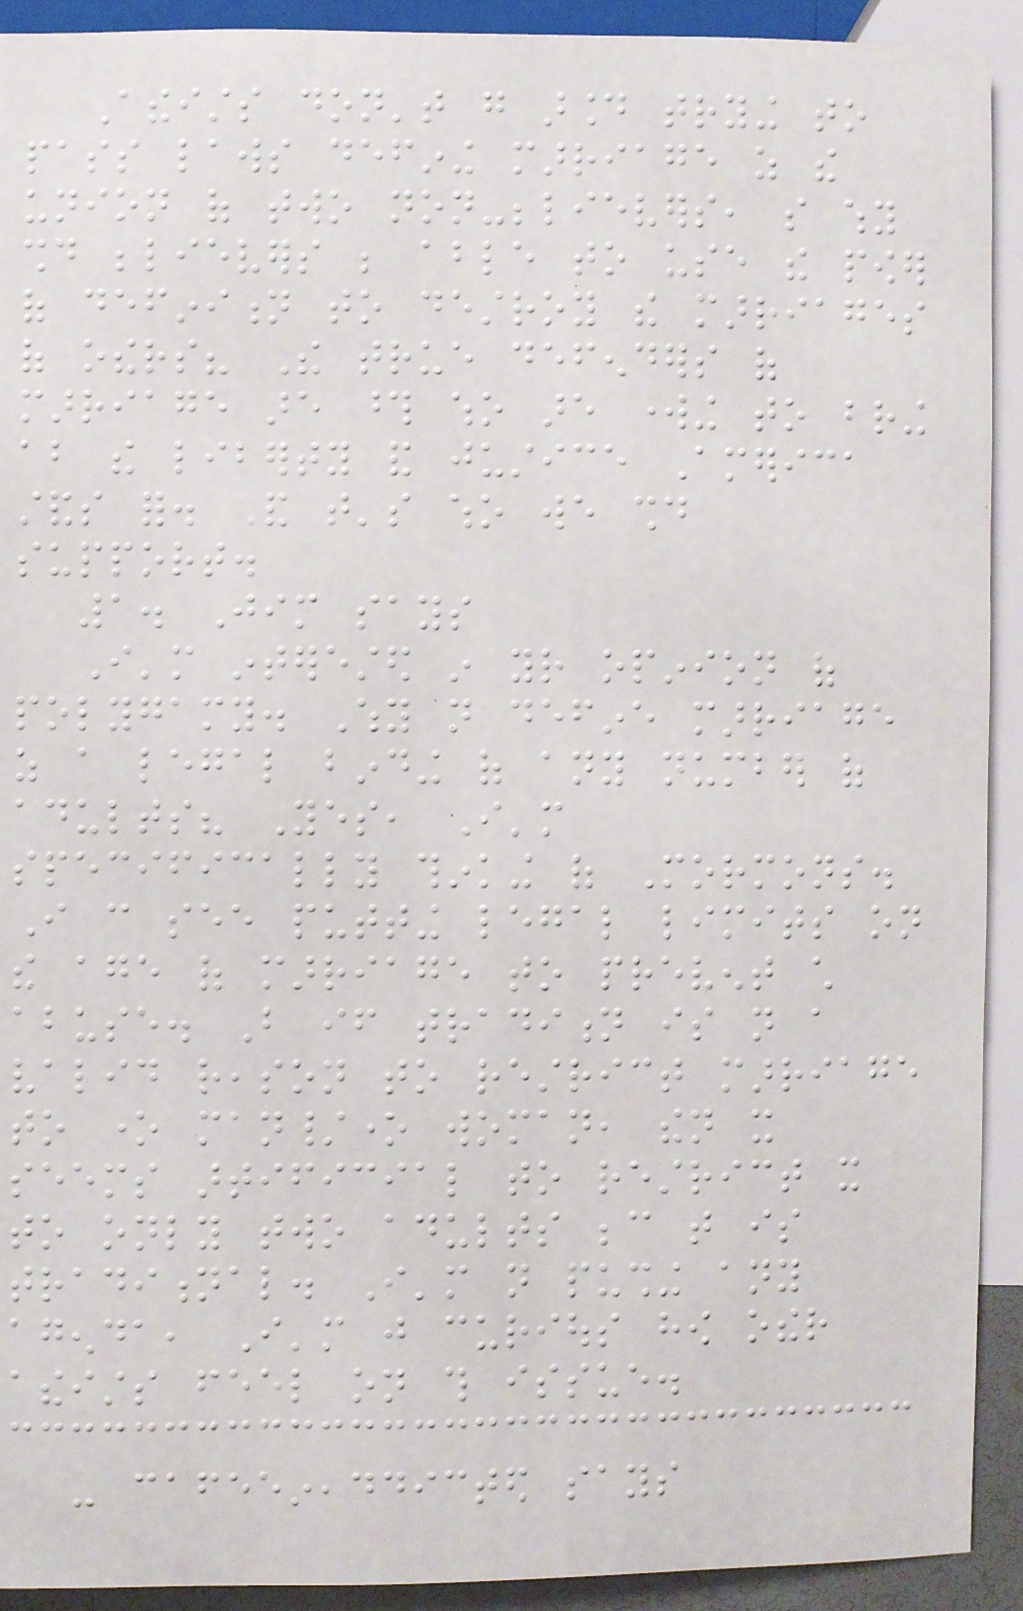Atheists don't go around trying to
pass laws defining marriage as the
union of two non-believers, so why
should believers be able to use the power
of definition to destroy the marriages
of others? The true defenders of
marriage are those who are working to bring
about the liberty and justice America
stands for. And that's who we should
support.
1. Jim says
I'm interested in your opinion of
polygamy. Why not define marriage
as a legal binding of any number of
adults? Yes, I'm
specifically thinking of Mormons.
I can see putting legal limits on
the age of marriage to prevent child
abuse. But if tradition is not a
valid reason to restrict marriage
to one man/one woman, then it
seems artificial to restrict it
to only two adults because that is
traditional. I'm not pushing any
agenda, I'm just curious how other
atheists feel on this issue.
- cafeeineaddicted says
